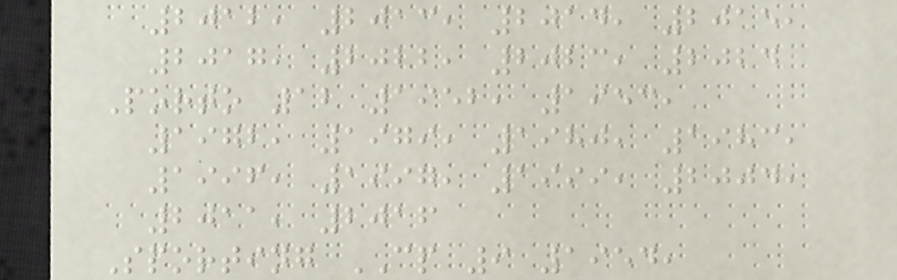2012, 2013, 2014, 2015,
2017, 2022, 2023, 2024
Porto 12 1952, 1953,
1972, 1979, 1980, 1983,
1996, 1997, 1999, 2004,
2011, 2016
Sporting CP 9 1954,
